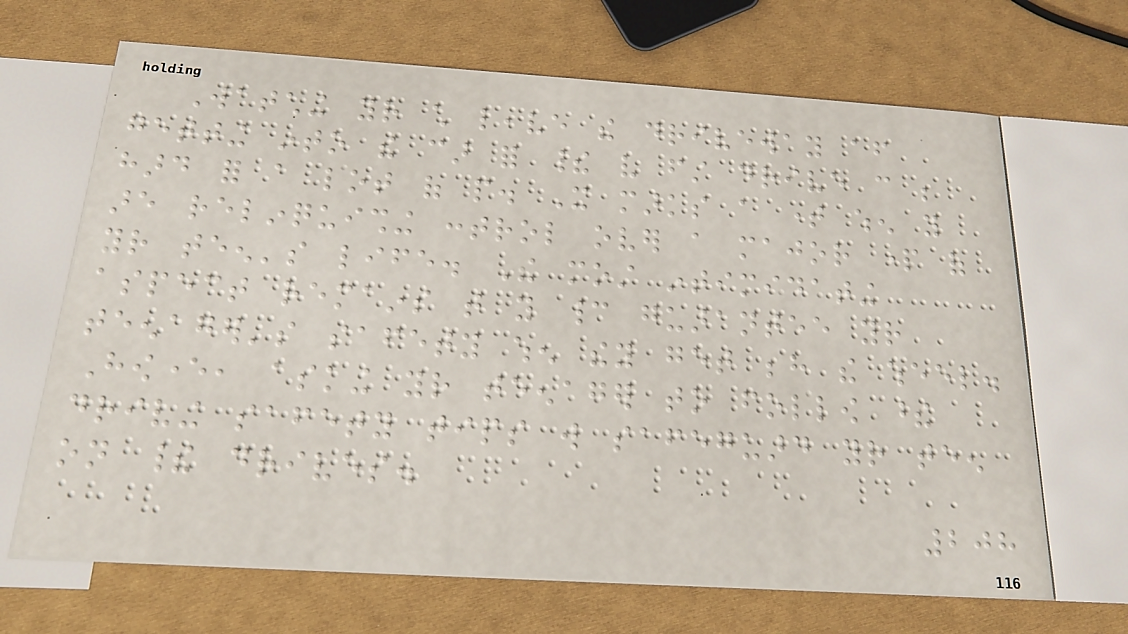Watching your child leave the driveway after
getting into the car for their very first drive can be
hard for a lot of people. It marks a time when you
are relinquishing control over a major part of
your teen's life. The most intimidating
aspect remains that you cannot guarantee your
teenager's safety when they get behind the wheel.
However, asking your teenager to follow these
driving safety tips will safeguard your teen
on their drives.
208
